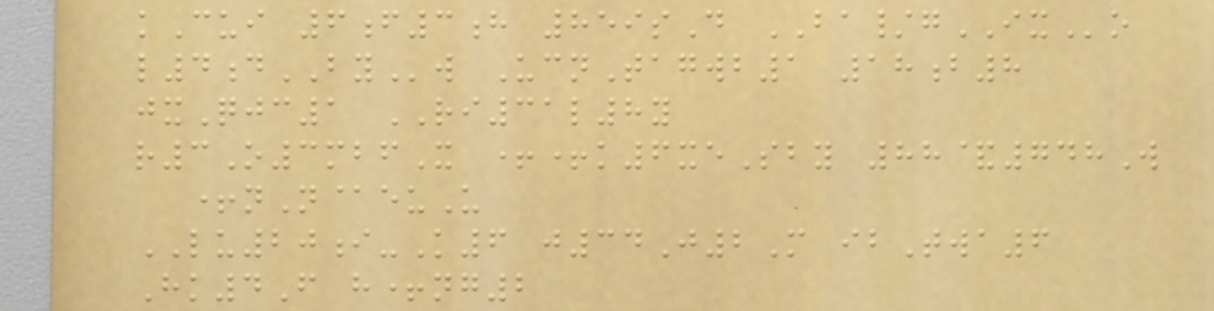kCui 6f3h 859sD BA/gIXo
l4dBYw UcnTagwb1 18b8
jxQjc1 RI31l8y
r3O3mbfX ++k6xeSby 88&748W
+nN@euU
LU20i-K6 j34J2M ibTwa6
Hk4F h+ng2
